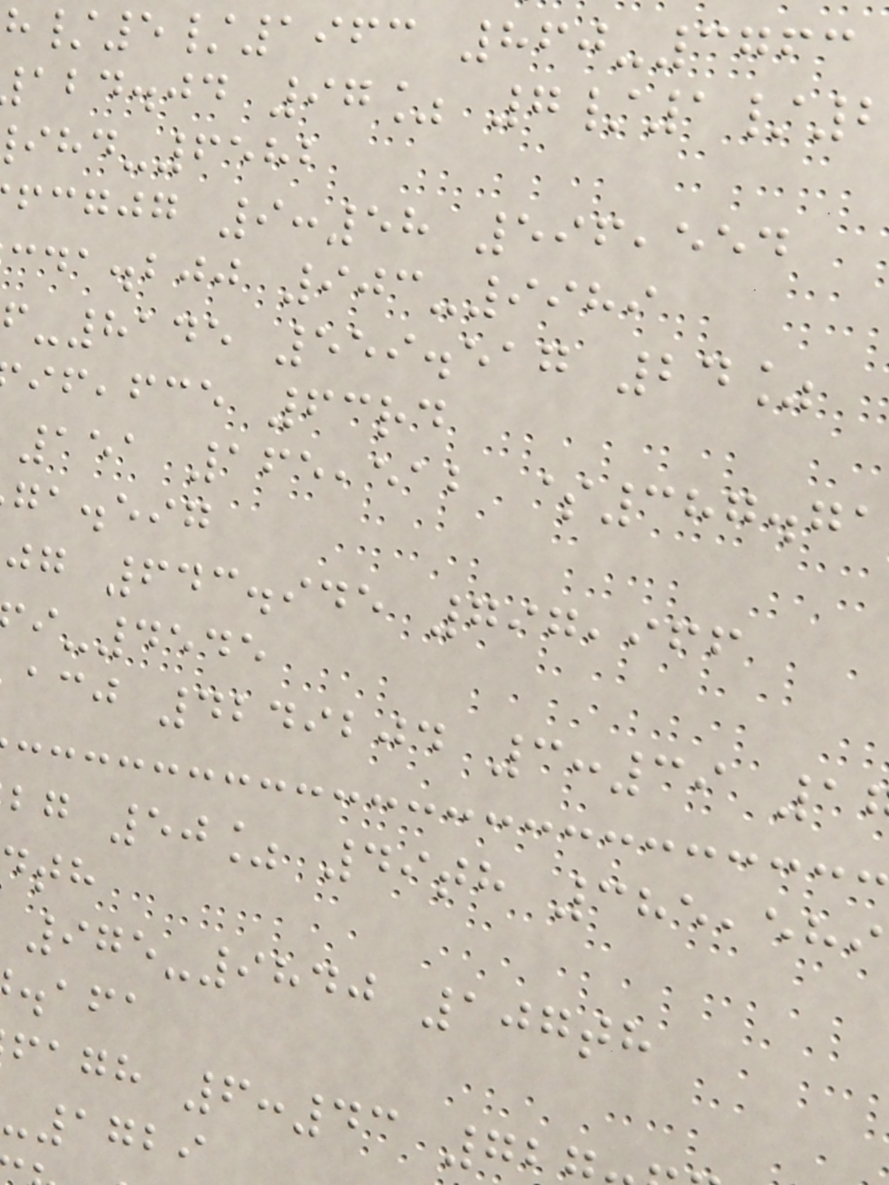/5/1963 860-3763
abd.jd 97% 7/1/
-6582
fcgjg 9:58 596,554
cda.bjj 903-9989
-8145 559.517 24%
,fce 63rd
151 165,512 $387.71
ga.eig
jg 643.945 797,966
-4545
acj 4249204 3:39 1
bg 50% 49th 385,589
975-9840 107th
.afa
fagh 6:43 7
-1729
